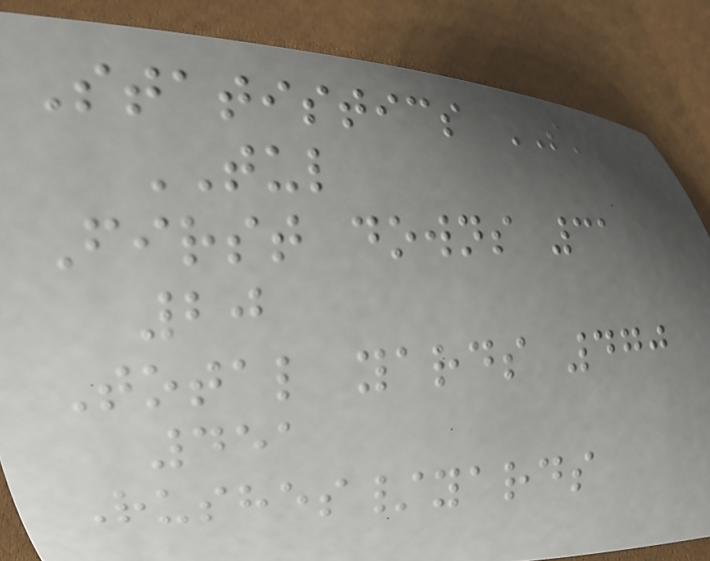Statistics SMU
TUL
First downs 31
20
Total yards 470
451
Rushes/yards
